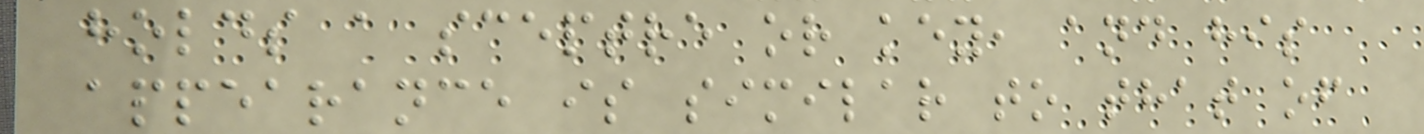holds a sceptre or key, and his
appearance is similar to that of
